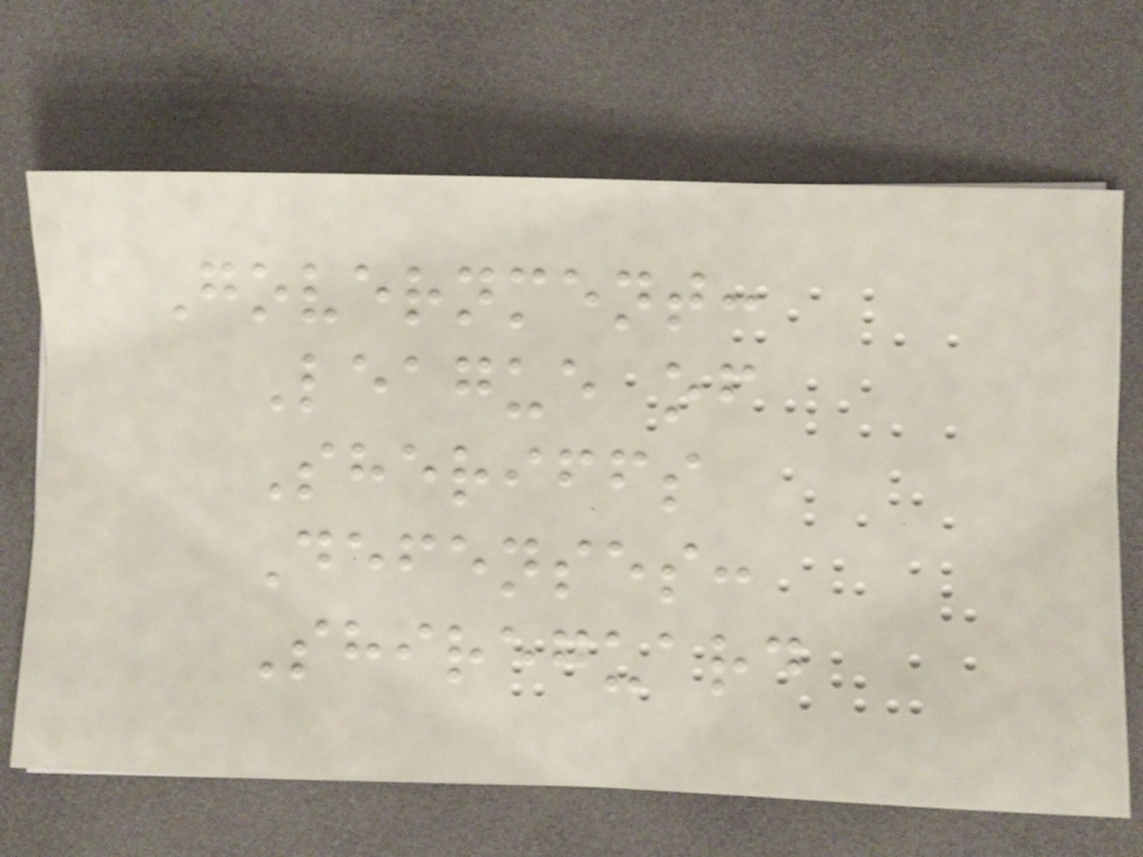Government:
League of
Sheriffs
Defenses:
Shireguard
